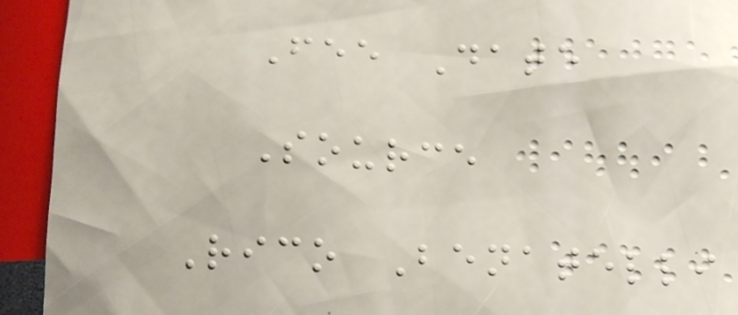Fee Date
Source
Rico Benatelli
